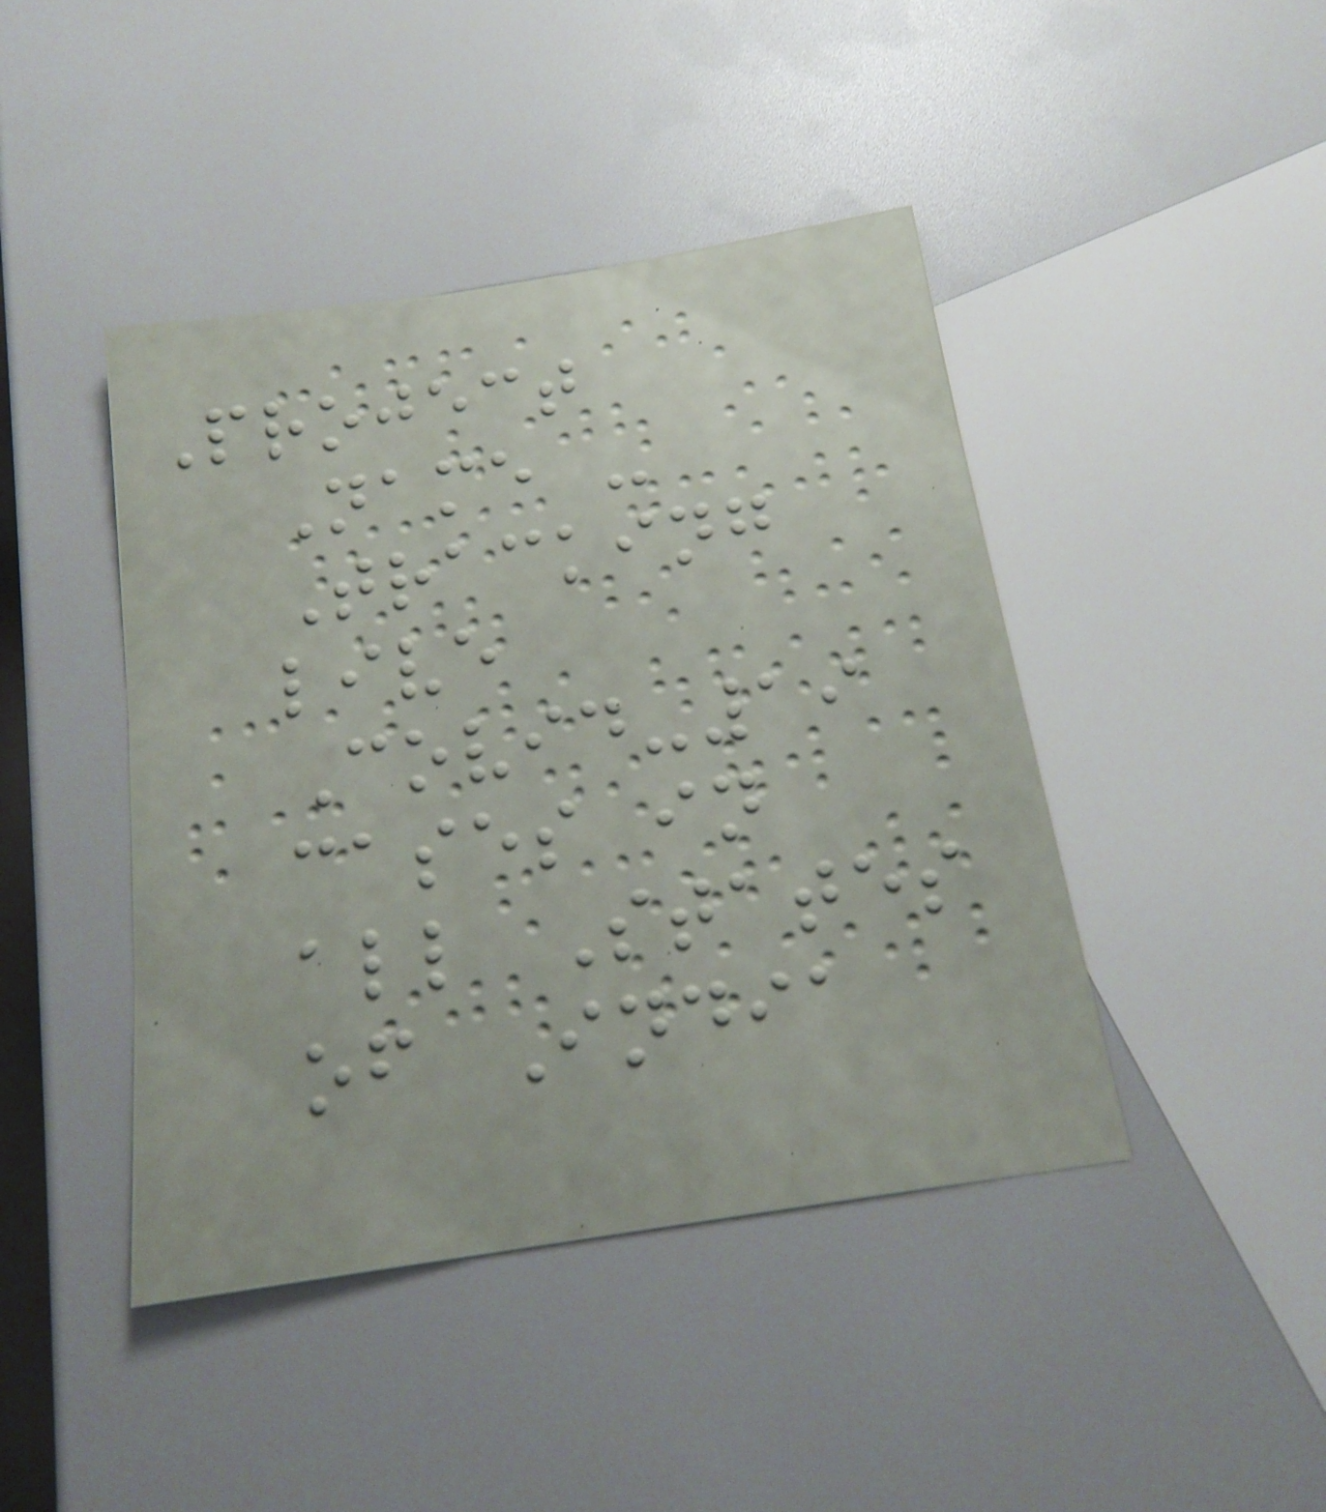Project
Name -
Tracking
live
Covid-19
cases in
all States
of India
